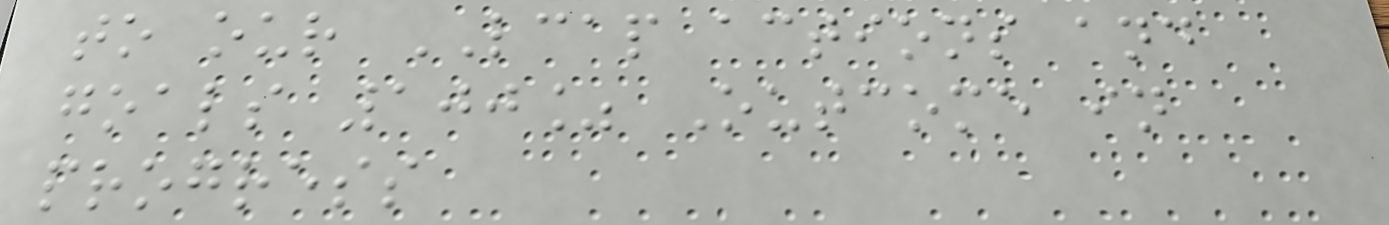to our LCAP actions and
goals 100% Outcome in
progress
